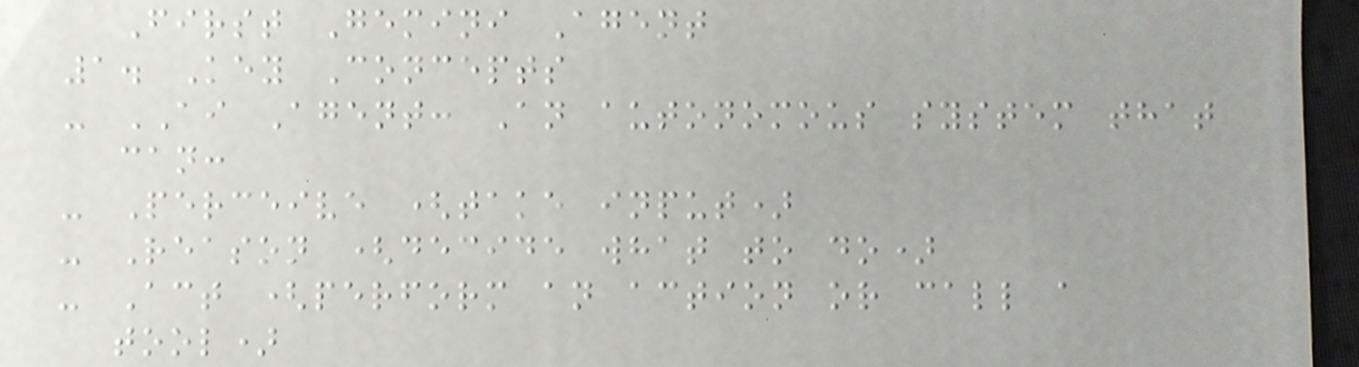First Gemini Agent
1. Key Concepts
- AI Agent: An autonomous system that
can:
- Perceive (take input)
- Reason (decide what to do)
- Act (perform an action or call a
tool)
